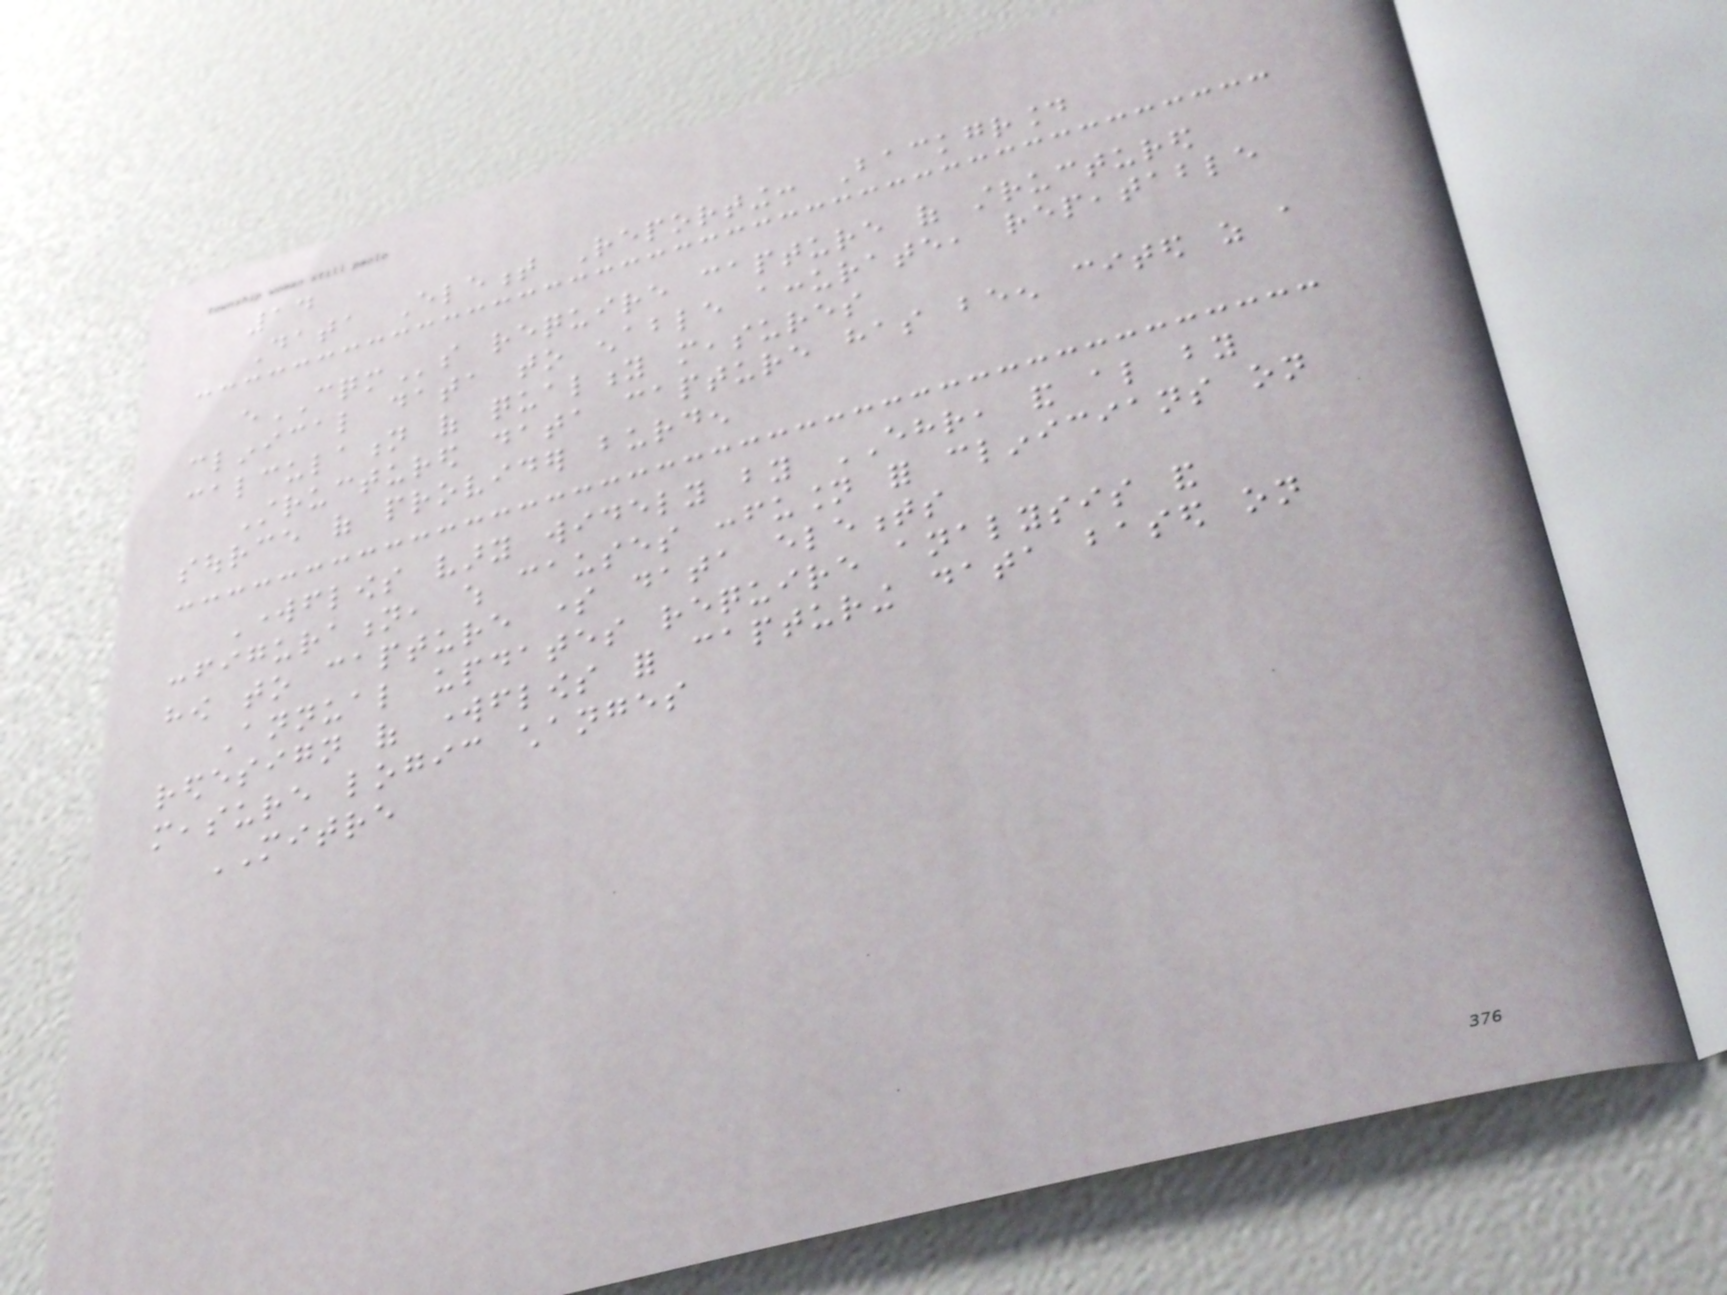14
Data Element Reporting: Background
eCQMs require capture of structured
clinical data to enable accurate, repeatable
calculation of quality measures
Structured data capture has been cited as a
source of provider burden
Workflows vary widely by EHR, and also by
configuration, which causes confusion for clinicians on
how to capture some data elements
Annual updates require analysis and
redesign of workflows for capturing data based on
measure logic changes
MITRE
